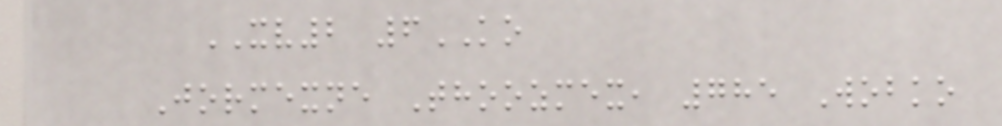XV2 6KO
Jormexne Thoozmex, 785 Wobko
